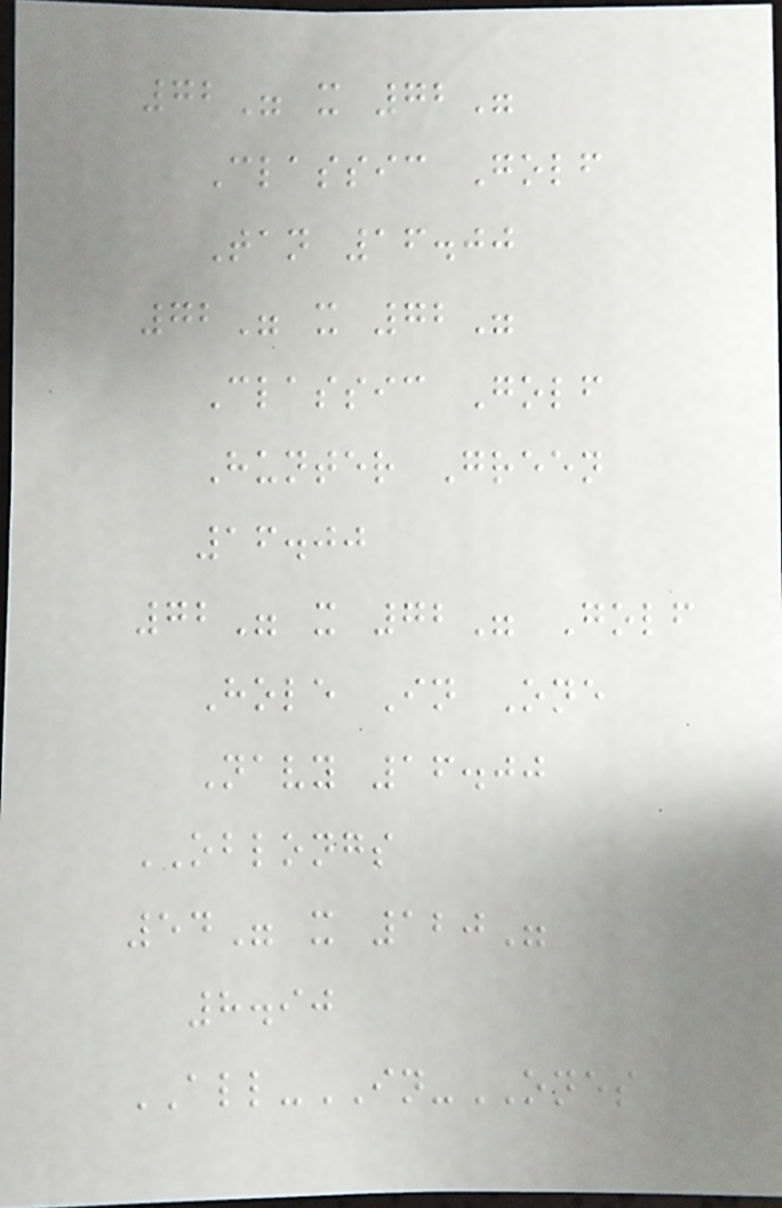72" x 72"
Classic Golf
Tan 16.00
72" x 72"
Classic Golf
Hunter Green
16.00
72" x 72" Golf
Hole In One
Navy 16.00
OBLONGS
54" x 120"
8.90
ALL-IN-ONES
